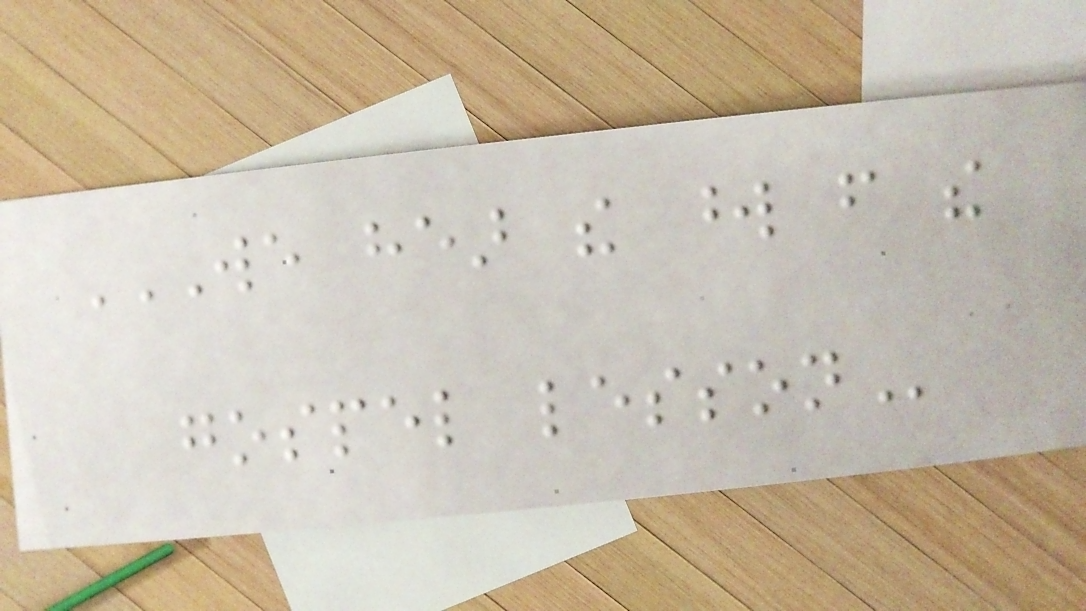WE HEAR THE WORD FROM THE
GOSPEL LESSON
